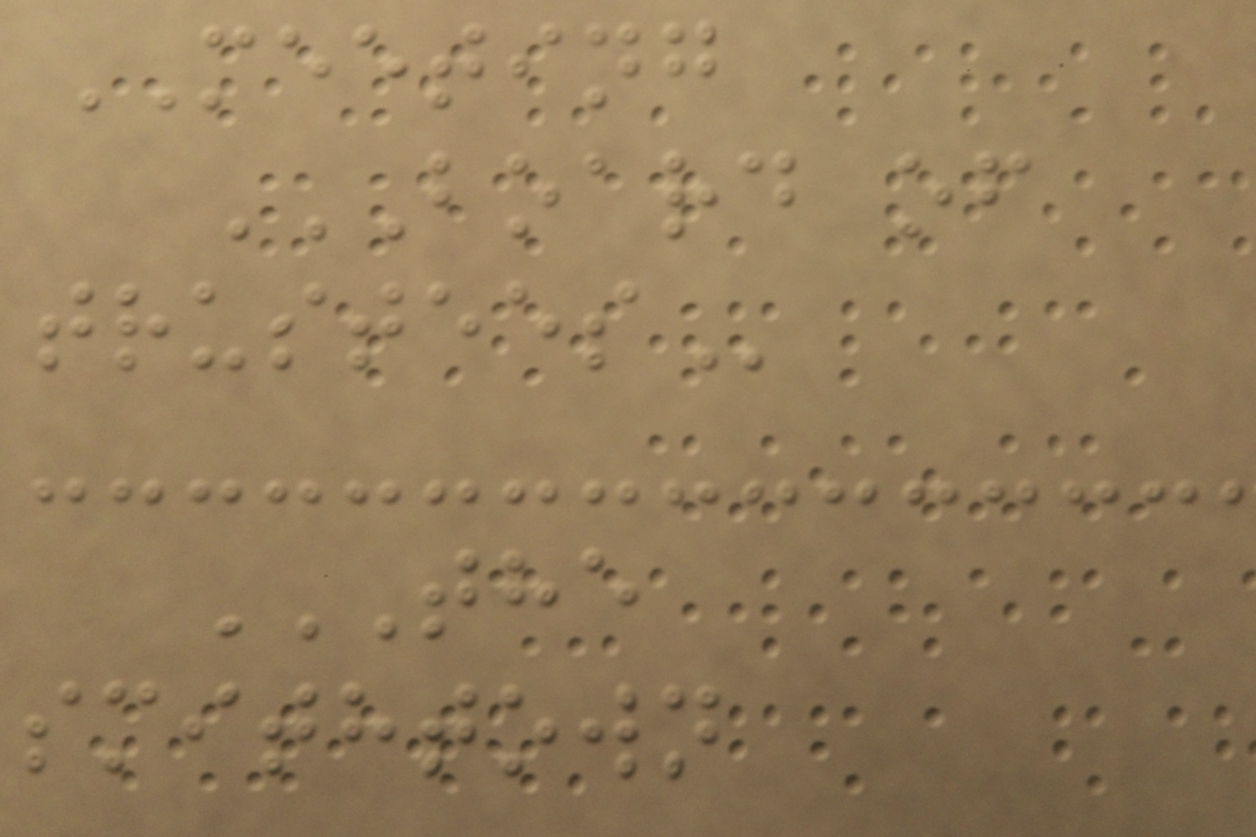MEETING
BOARD OF
TRUSTEES
THE
SMITHTOWN
